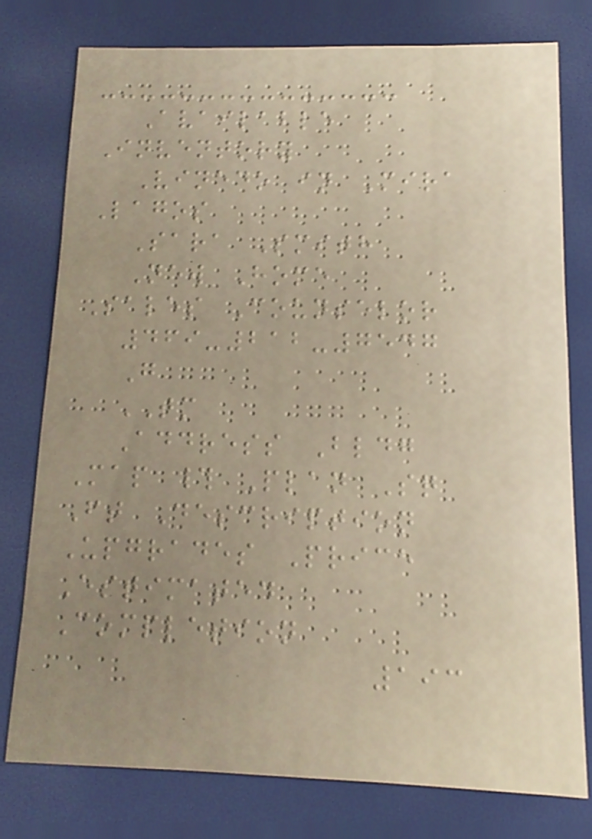Available
Inventory
Vinedo in Mira
Lagos
Sara Smith
New Home
Sales Counselor
469-212-7547
G
TM
Address Bldg
Map # Plan Sq
Ft Description
Upgrades Price
Estimated
Completion
193
